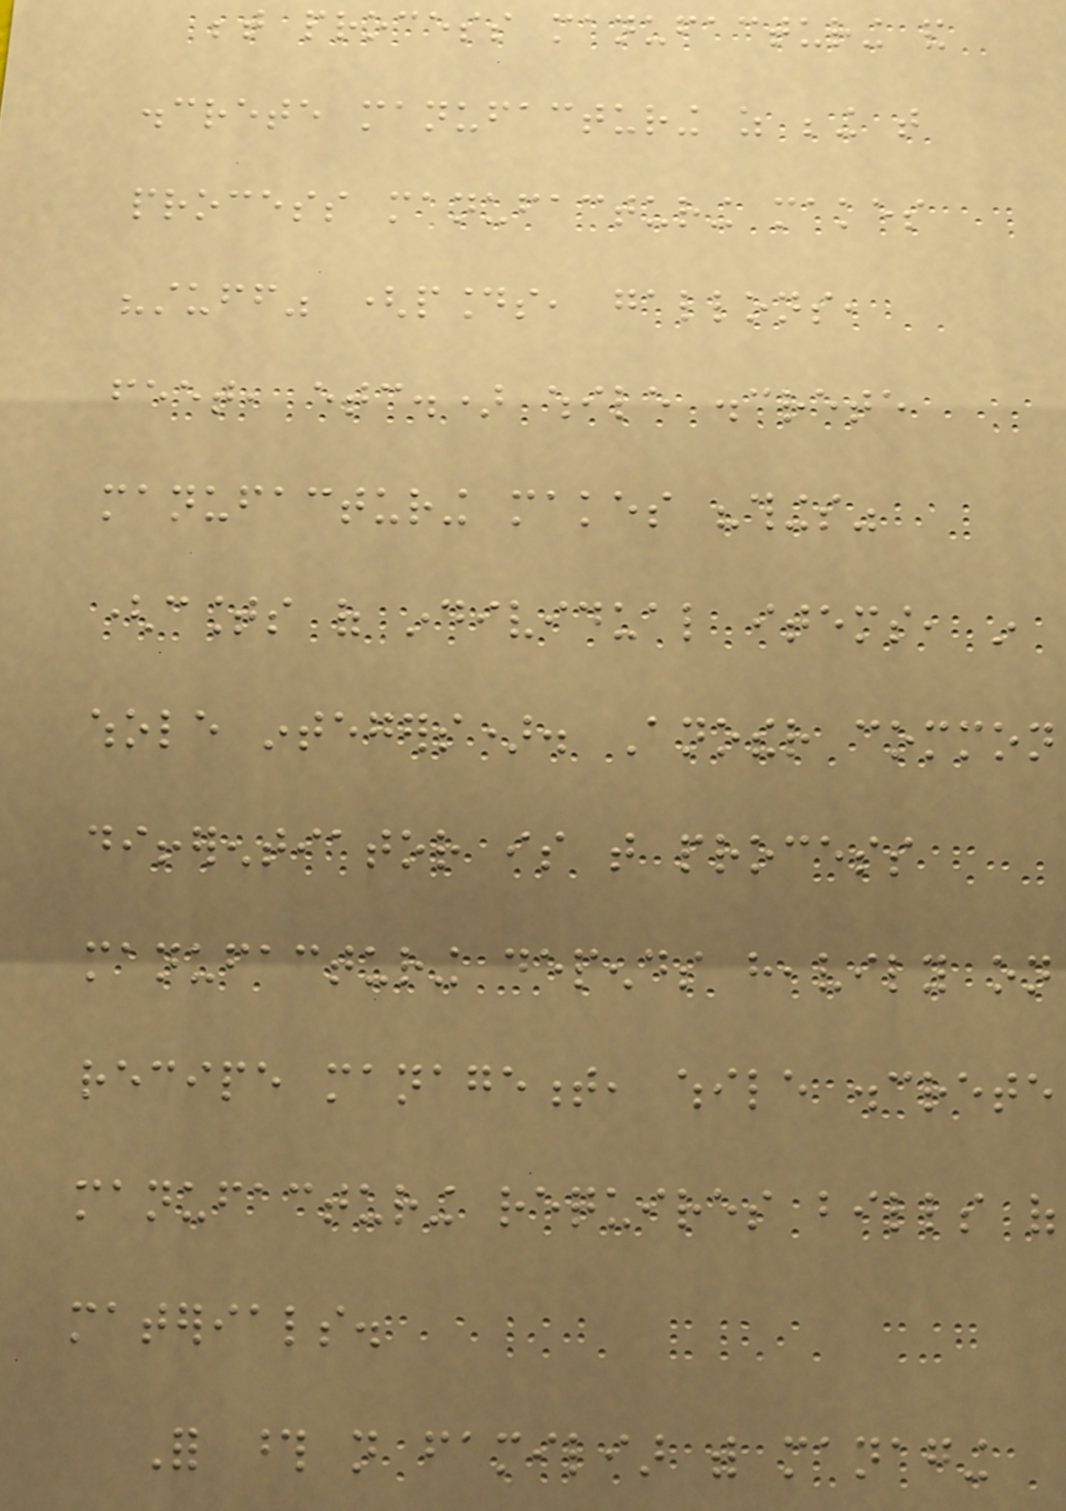between process manufacturing and
discrete manufacturing as being that
process manufacturing makes
"stuff" (pounds, gallons,
feet, etc.) while discrete
manufacturing makes "things"
(counts of individual items, in
whole integers). Another common
differentiator is that process
manufacturing depends heavily on
recipe management, while discrete
manufacturing requires bills of
materials.
For those not familiar with managing
